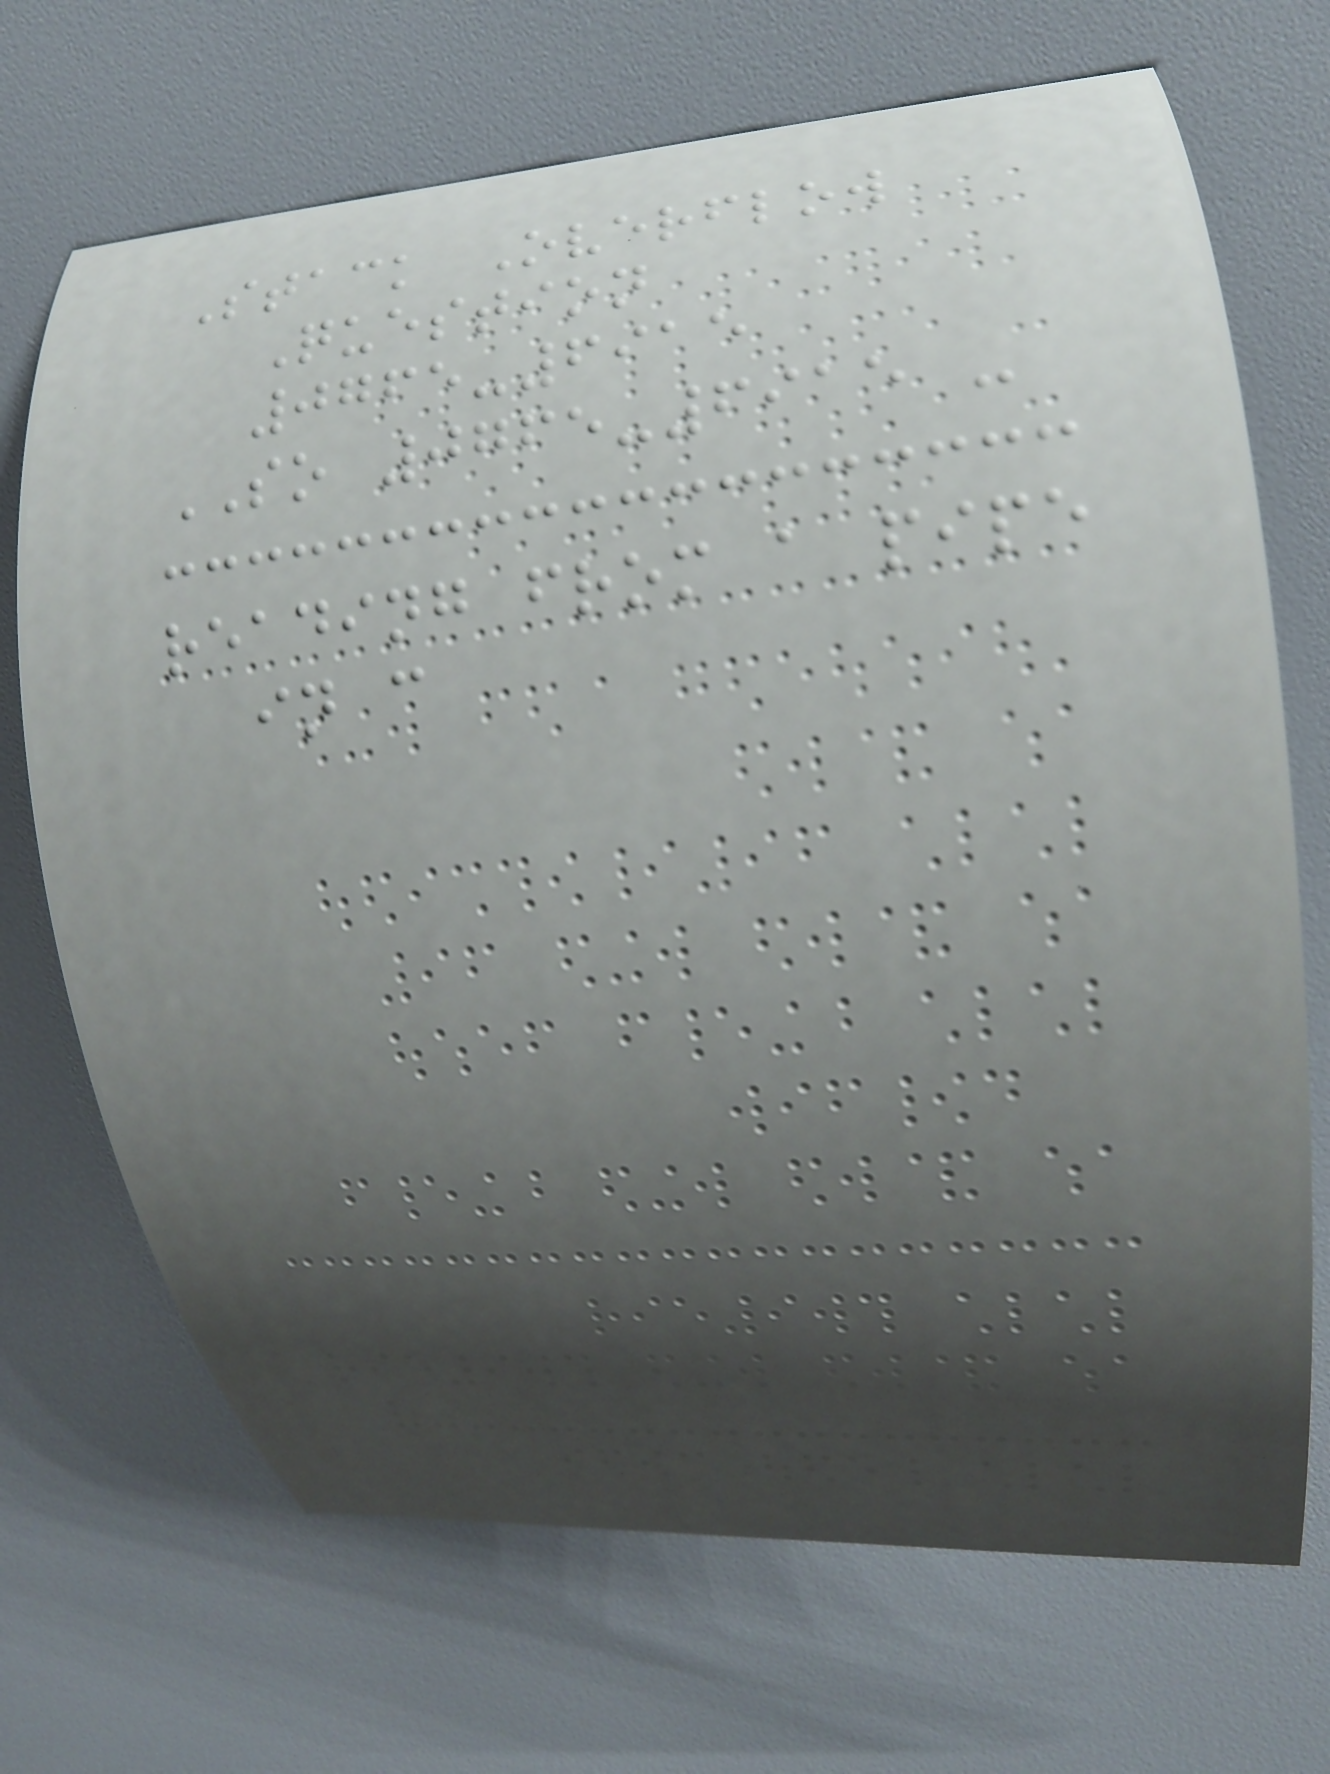Stack Overflow
Question
0765-6915
SO 0765-6915 -
reading from a pipe
in c
